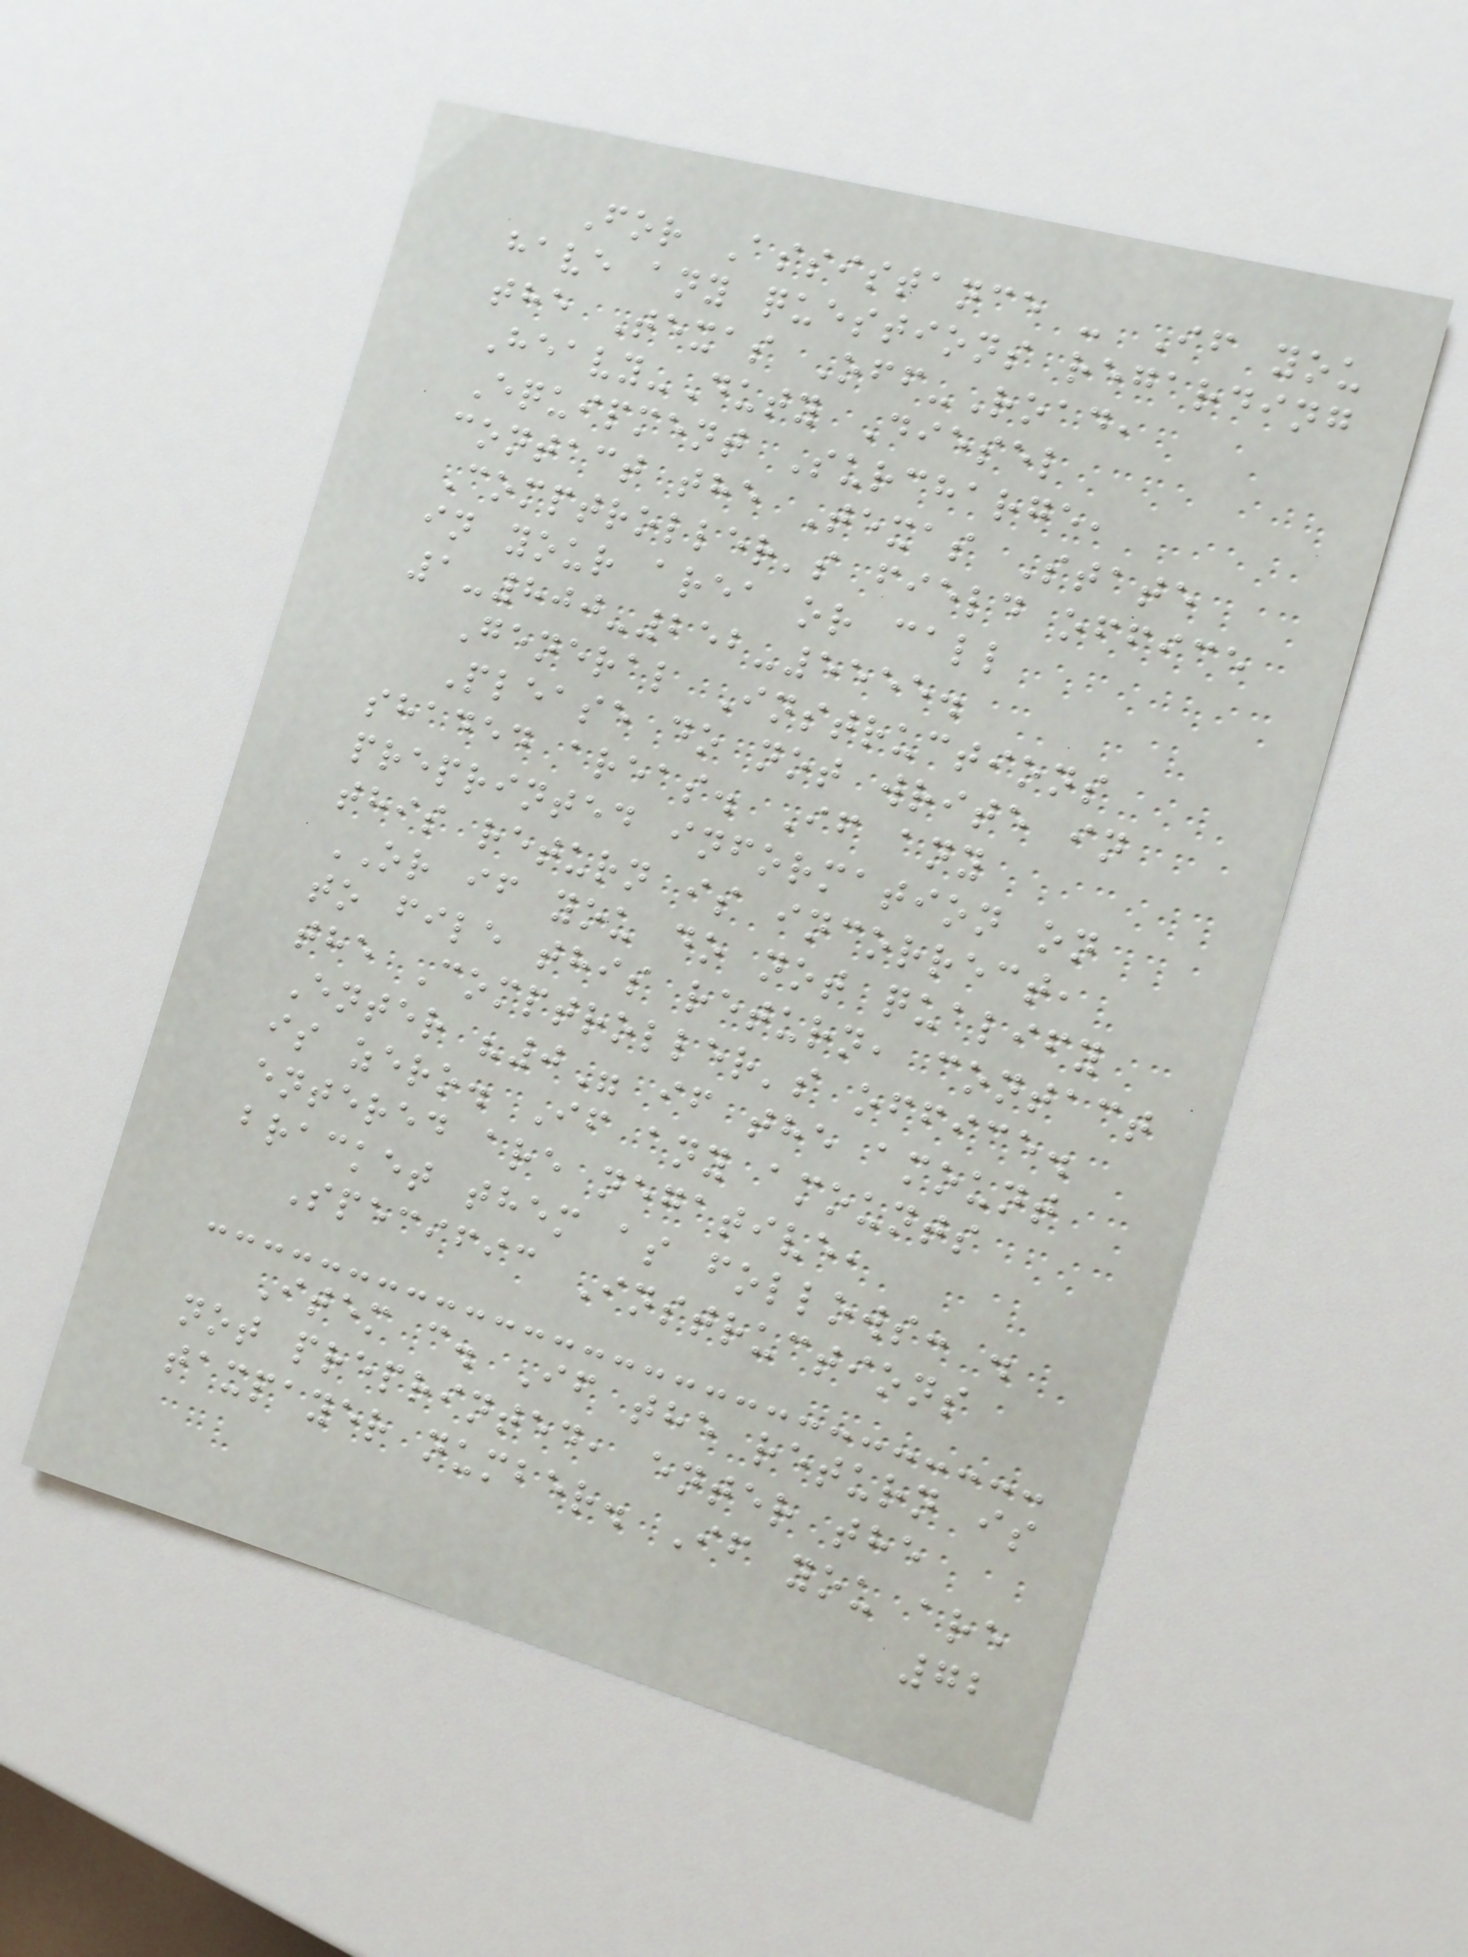For Assistance - If you
have any questions regarding
the Texas Off-Road,
Heavy-Duty Diesel
Equipment Surcharge,
contact the Texas State
Comptroller's field office
in your area or call
1-800-252-5555.
General Instructions
Please do not write in
shaded areas. If any
preprinted information on
this return is incorrect,
OR if you do not qualify
to file this return, contact
the Comptroller's office.
Enter "0" if the amount
is zero. If any amounts
entered are negative,
bracket them as follows: .
Specific Instructions
Item c. If the return is
not preprinted, enter the
taxpayer number. If you are
72
